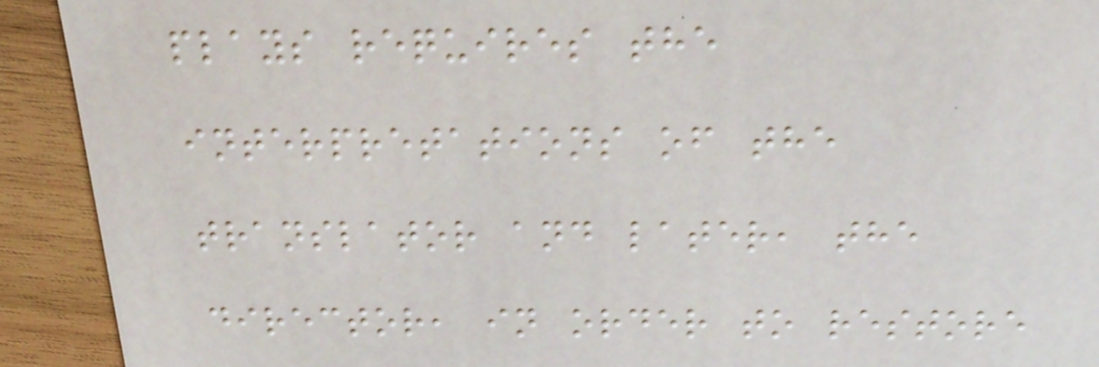plays requires the
interpretations of the
translator and later, the
director, in order to restore
